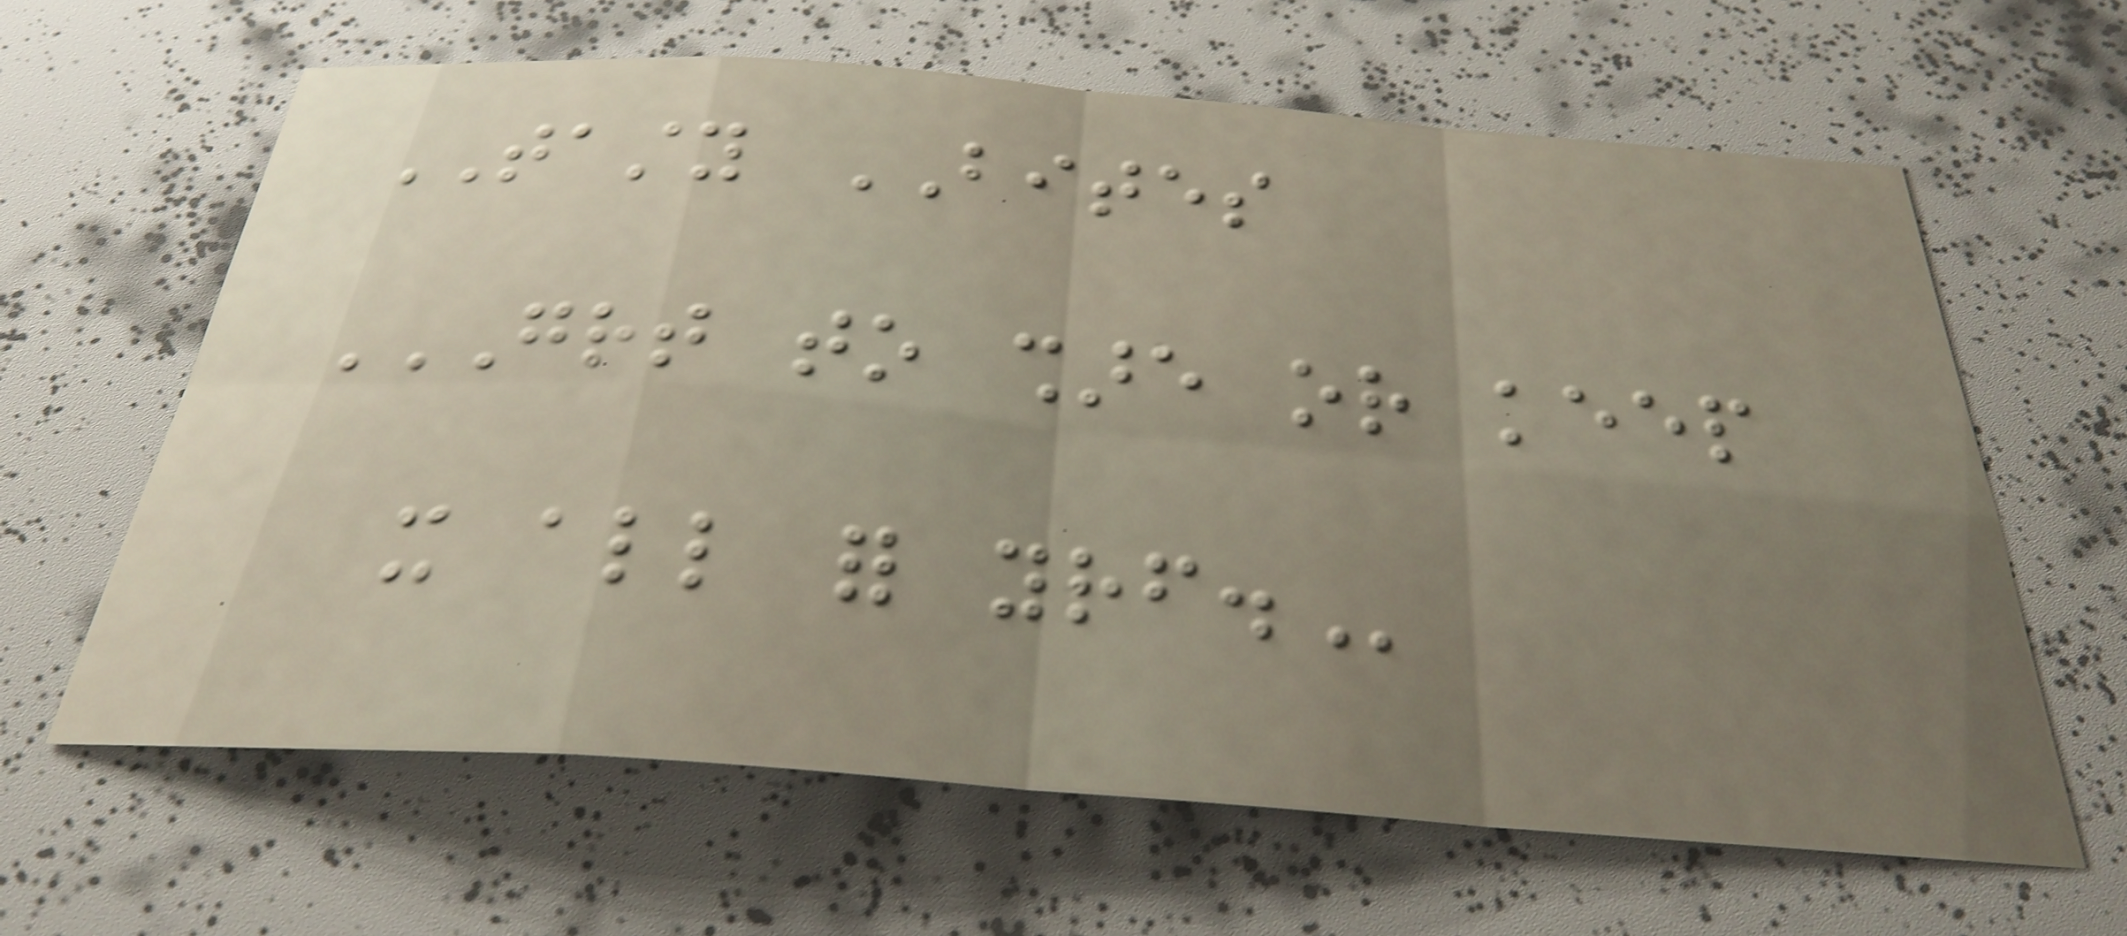TASTY BITES
GREAT TO SHARE OR KEEP
IT ALL FOR YOURSELF.
